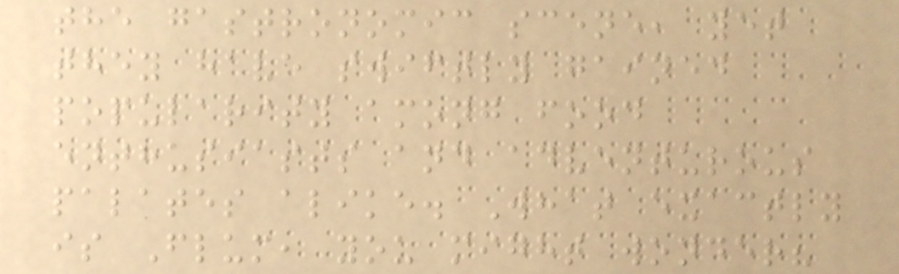the gastronomic scene, yet
they have swiftly gained
popularity among food
enthusiasts and adventurous
palates alike. What exactly
is Flum, you might wonder?
